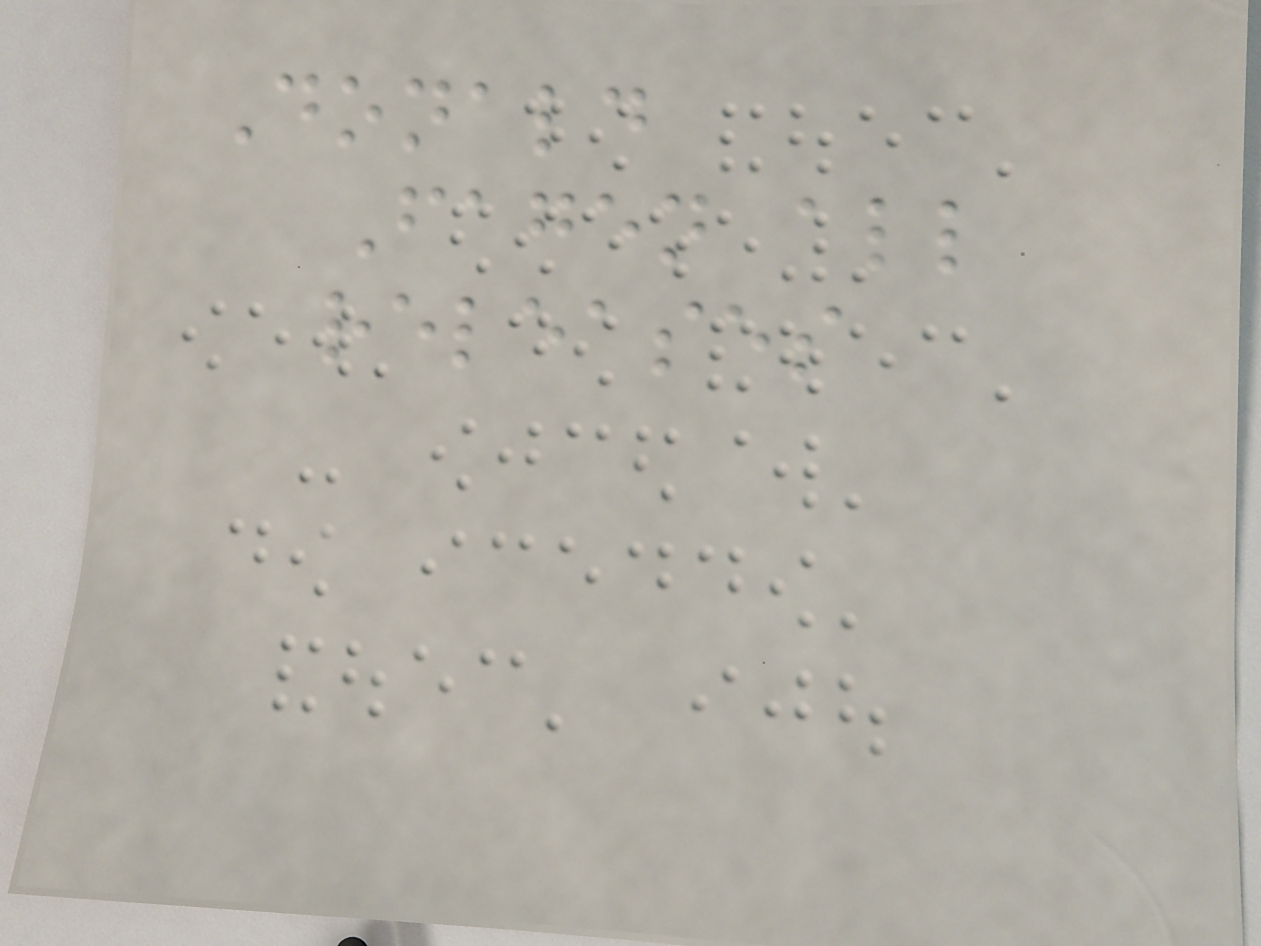Donald
Fagen all
releases
